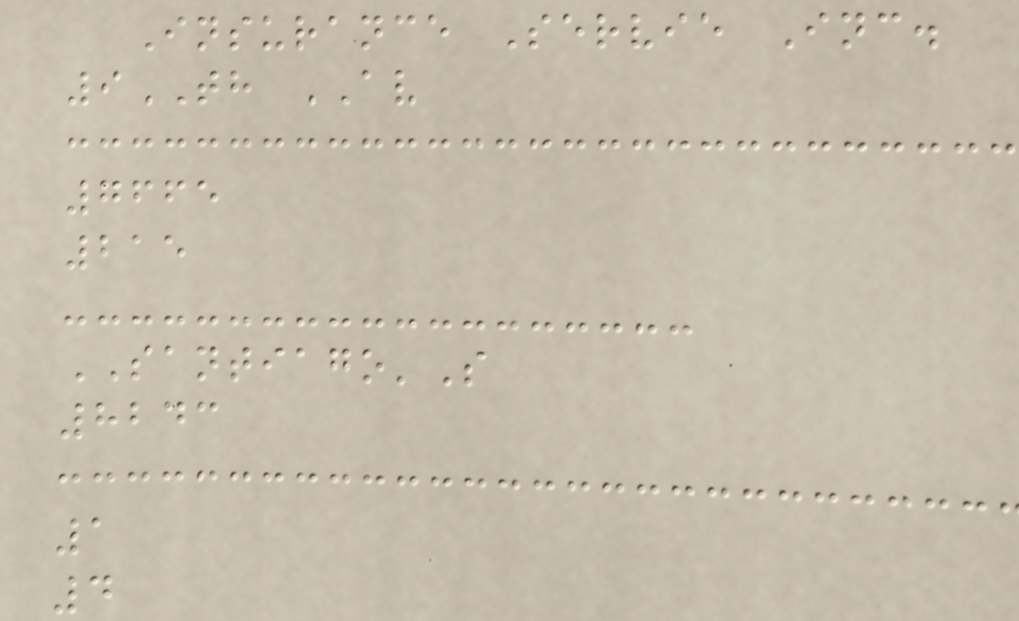Insurance Servie Inc.
9TH AV
7665
215
SANTIAGO'S
8243
1
4
